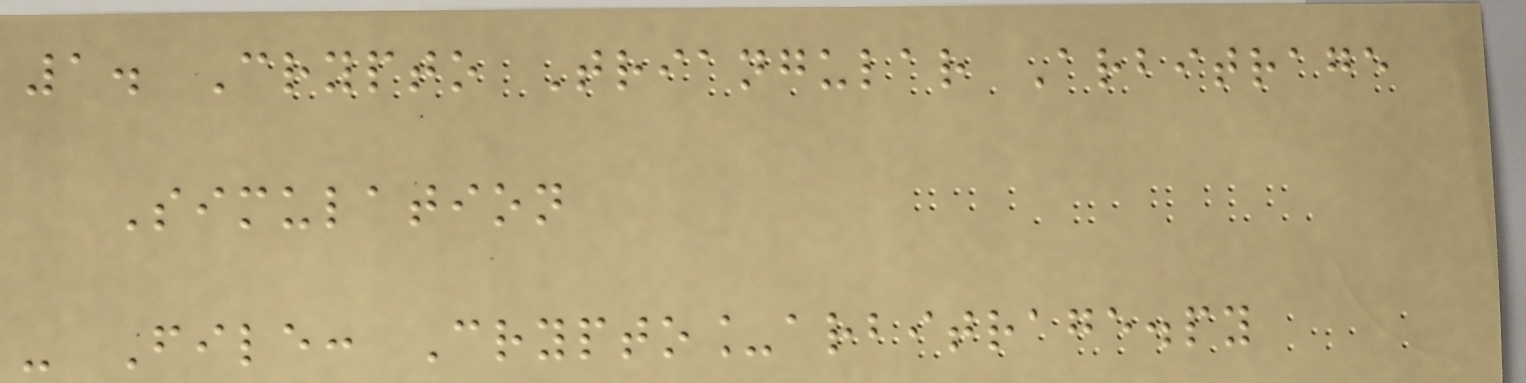1. Crypto Triangular Arbitrage
Simulation
- File: Crypto_arbitrage.py
